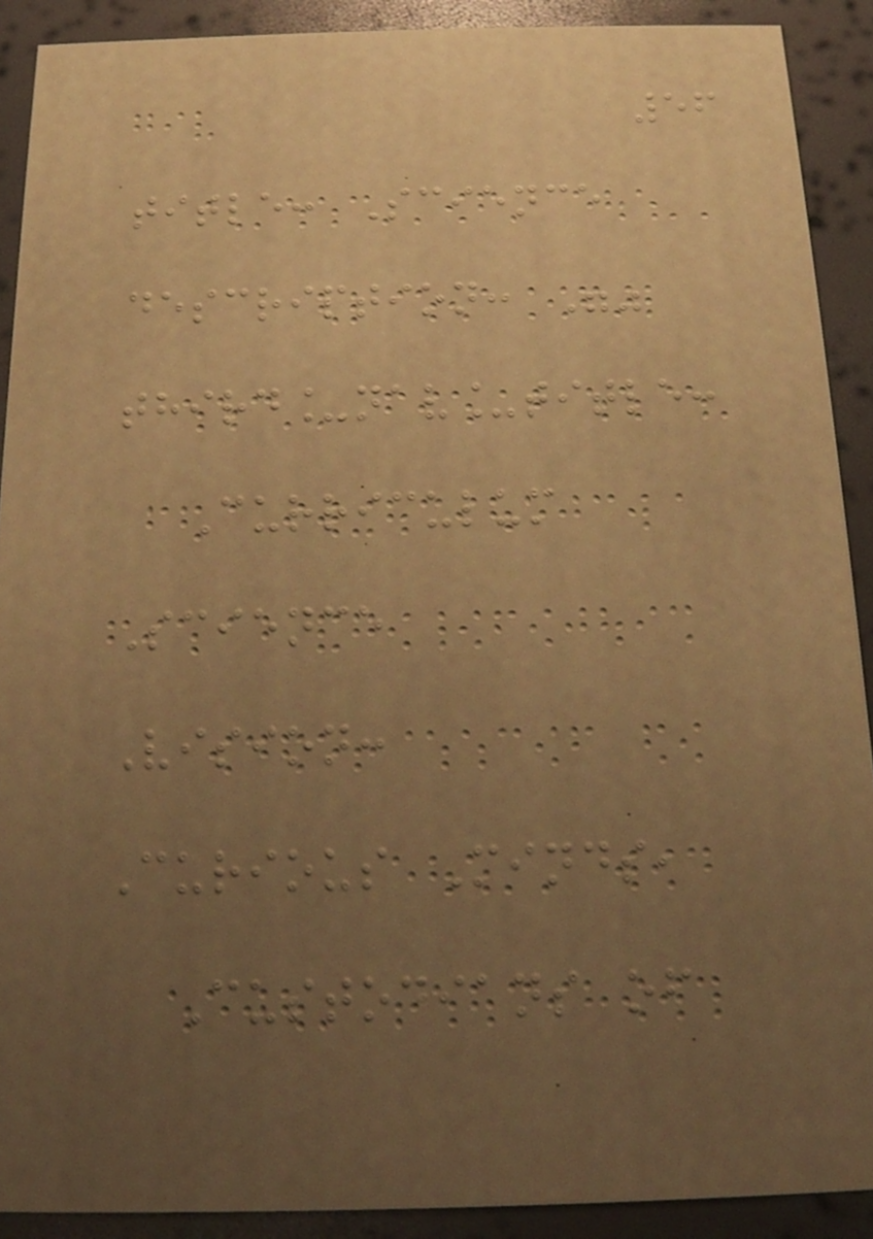56
title: Science
description: ""
third_nav_title:
Curriculum
Science
Vision:
Curious Minds,
Custodians of
